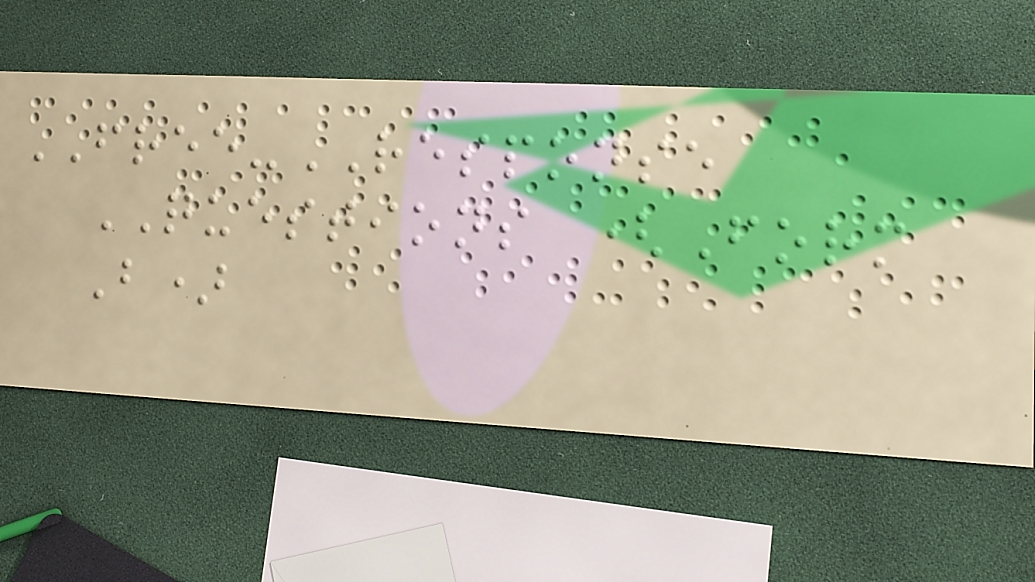FREE-RESPONSE
QUESTIONS (Form
B)
